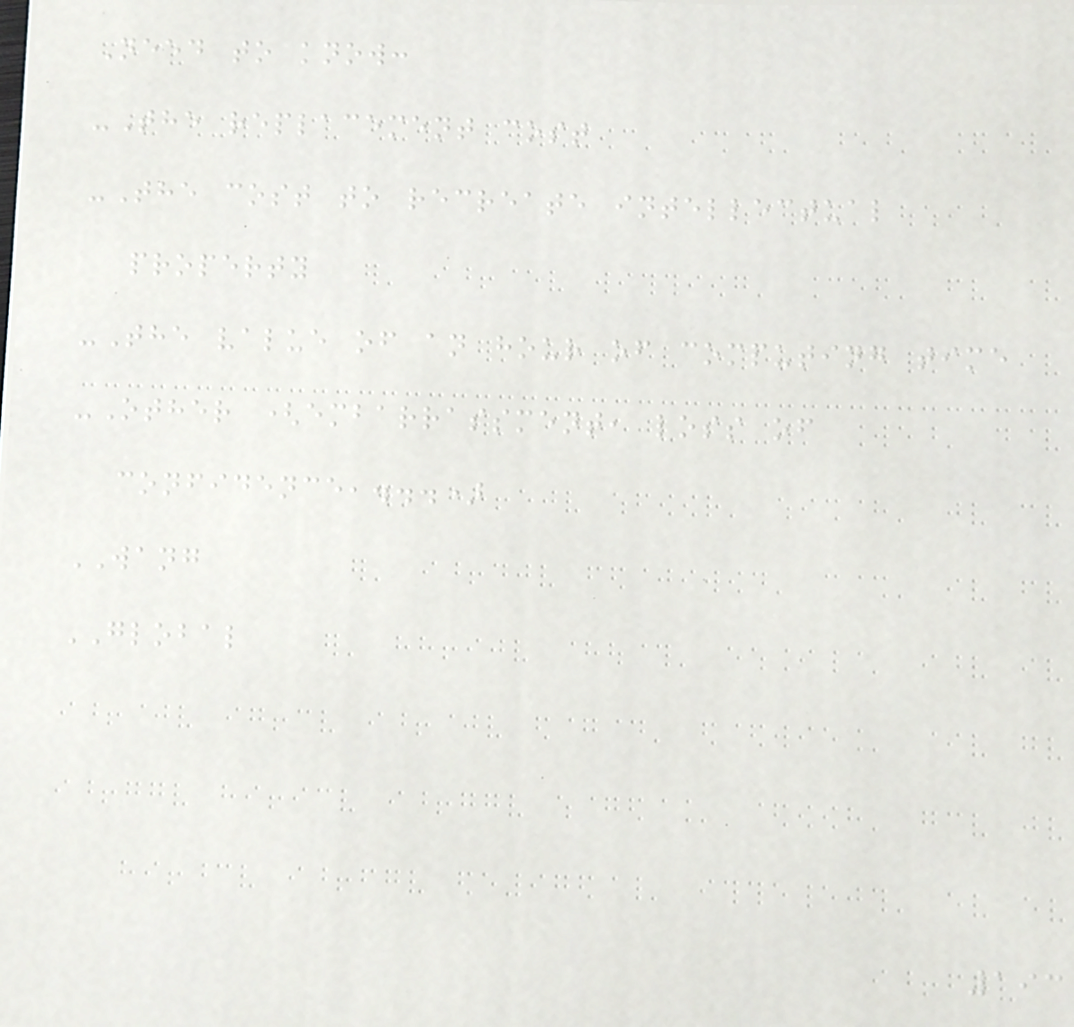Need to know:
-The replacement cost
-The cost to recreate intellectual
property
-The value of an hour of computing time
-Other (embarrassment, loss of
confidence,...)
WANG
GLOBAL
193
